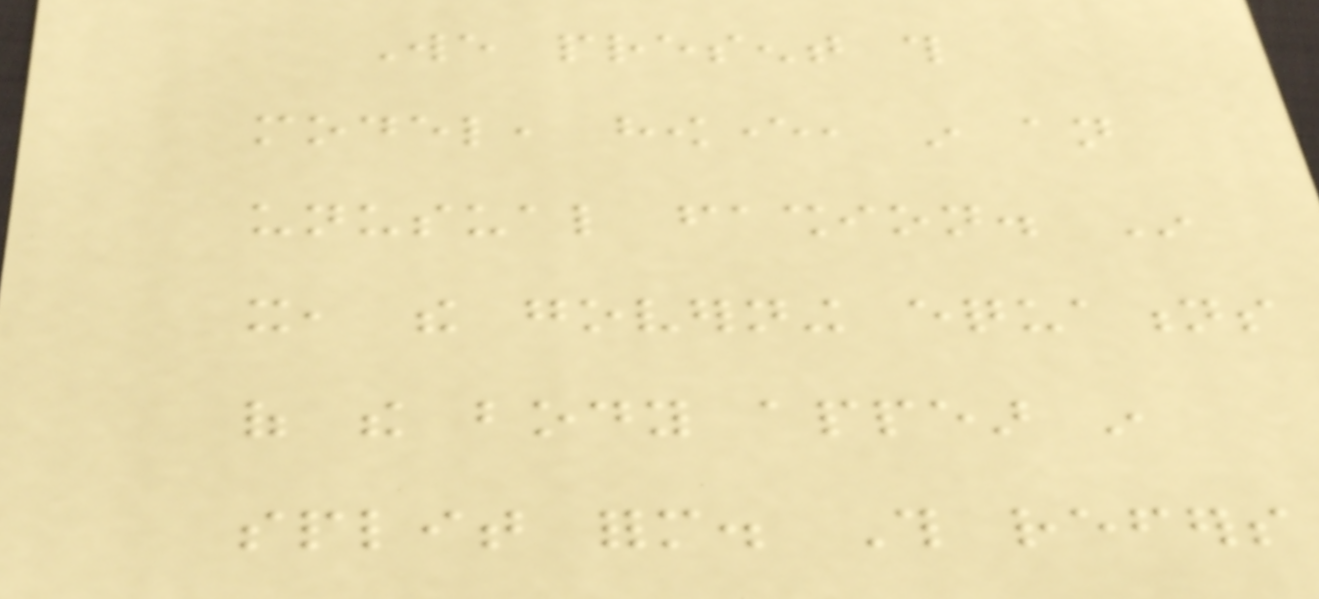We present this
model, however, in an
unusual fashion. In
it, the governing equations
of the body appear in
split form. This refers
